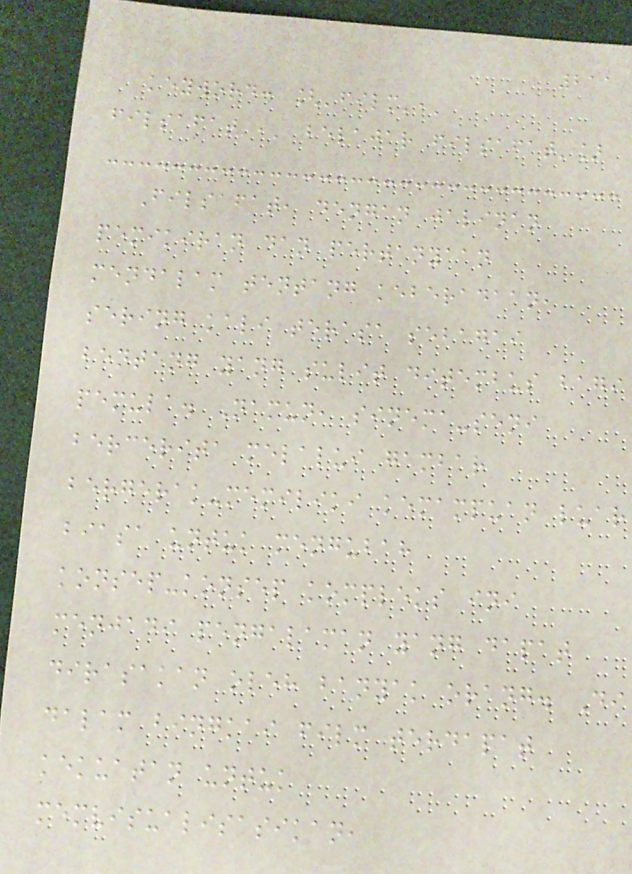211
keyword: ['film','
filsafat',' belajar filsafat']
Filsafat, dengan jalinan
pemikiran dan pertanyaan
mendalam tentang keberadaan,
sering kali terasa sebagai
benteng yang sulit ditembus bagi
pemula. Namun, sinema-seni
bercerita melalui gambar
bergerak-memiliki kemampuan luar
biasa untuk mengubah
konsep-konsep kompleks ini
menjadi pengalaman yang dapat
dirasakan oleh banyak orang. Di
dalam bingkai film terdapat
kekuatan untuk
memvisualisasikan,
